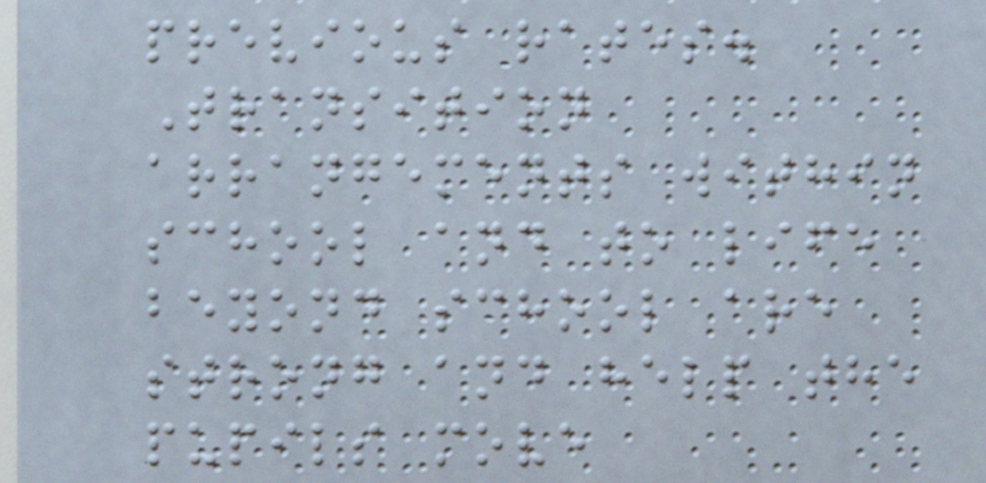previous rates.
Transition
arrangements within
school and to life
beyond school are
strong and help the
pupils move
